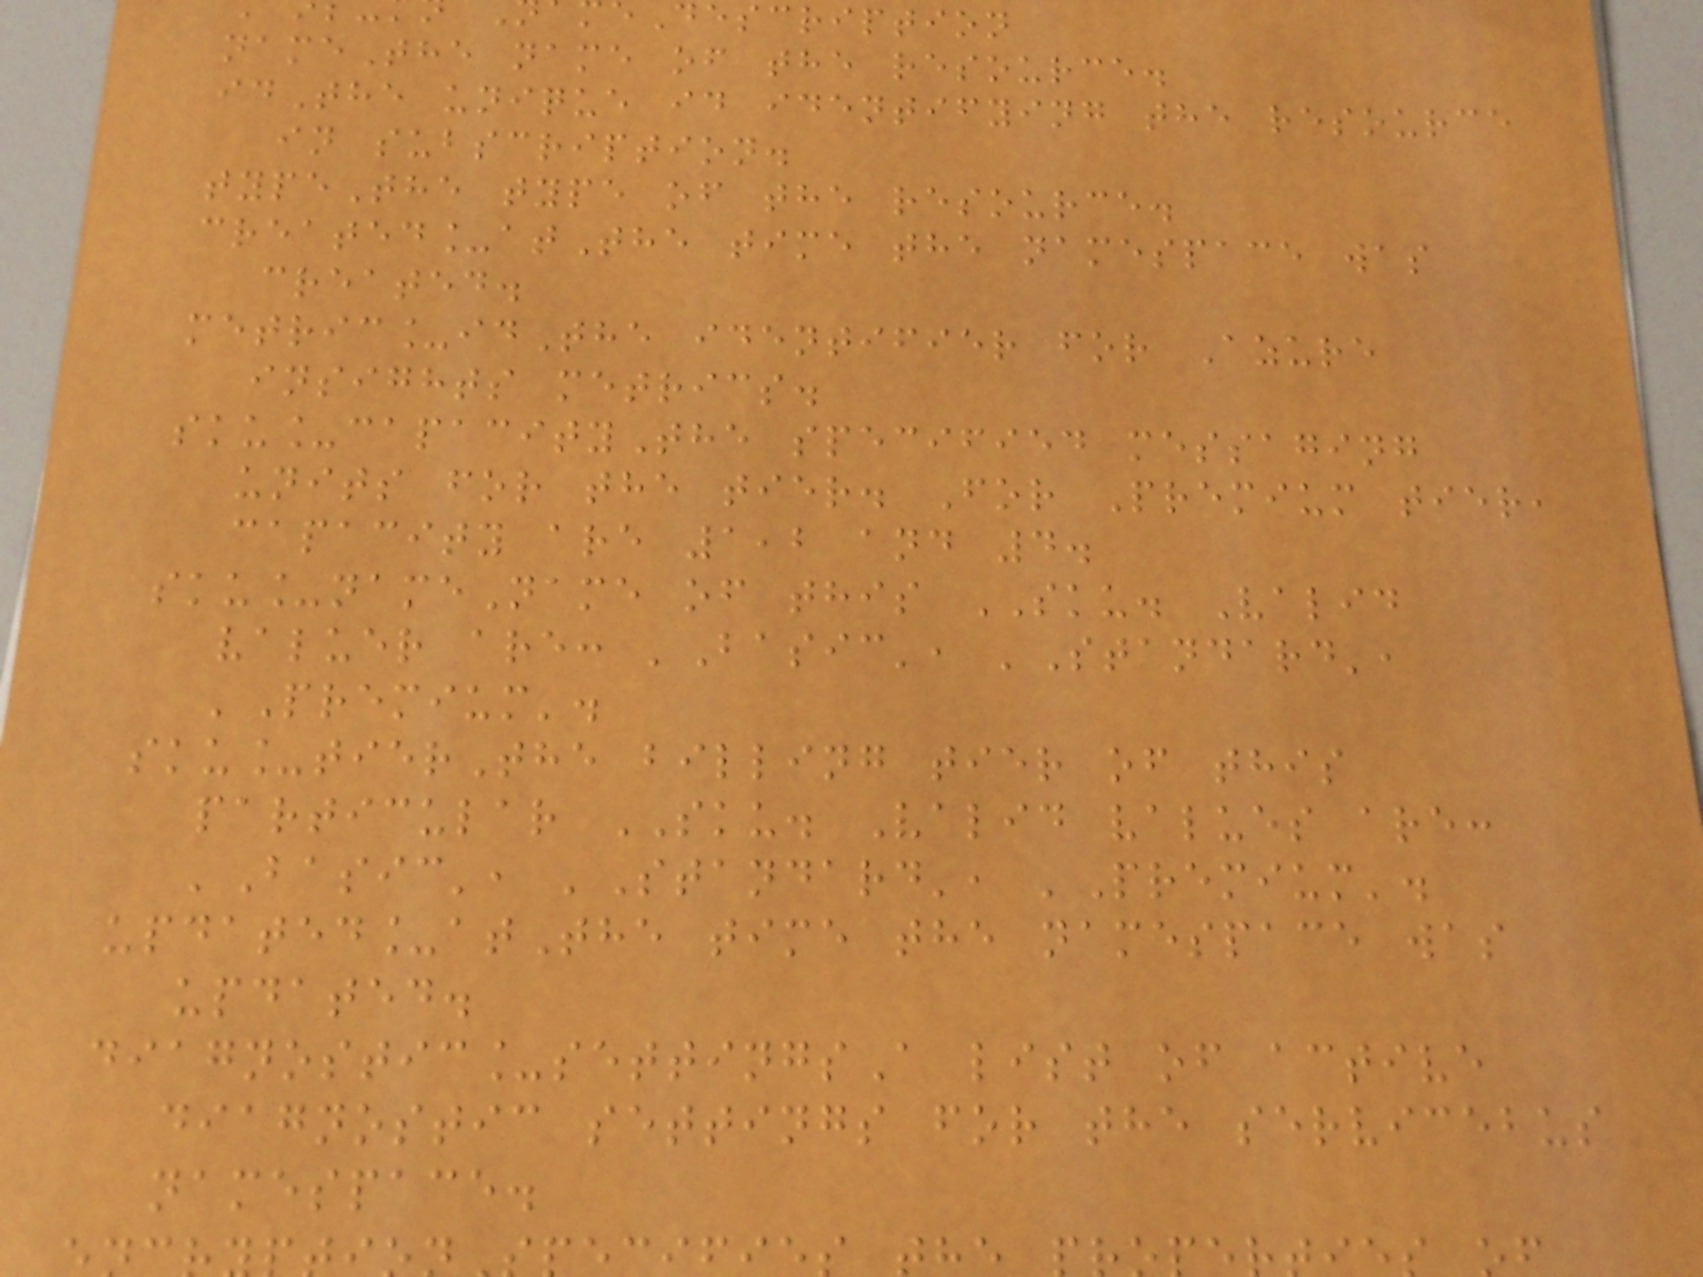Description
nameThe name of the resource.
idThe unique id identifying the resource
in subscription.
typeThe type of the resource.
created_atThe time the namespace was
created.
metric_idThe identifier for Azure
insights metrics.
sku_capacityThe specified messaging
units for the tier. For Premium tier,
capacity are 1,2 and 4.
sku_nameName of this SKU. Valid
valuer are: 'Basic', 'Standard',
'Premium'.
sku_tierThe billing tier of this
particular SKU. Valid values are:
'Basic', 'Standard', 'Premium'.
updated_atThe time the namespace was
updated.
diagnostic_settingsA list of active
diagnostic settings for the servicebus
namespace.
